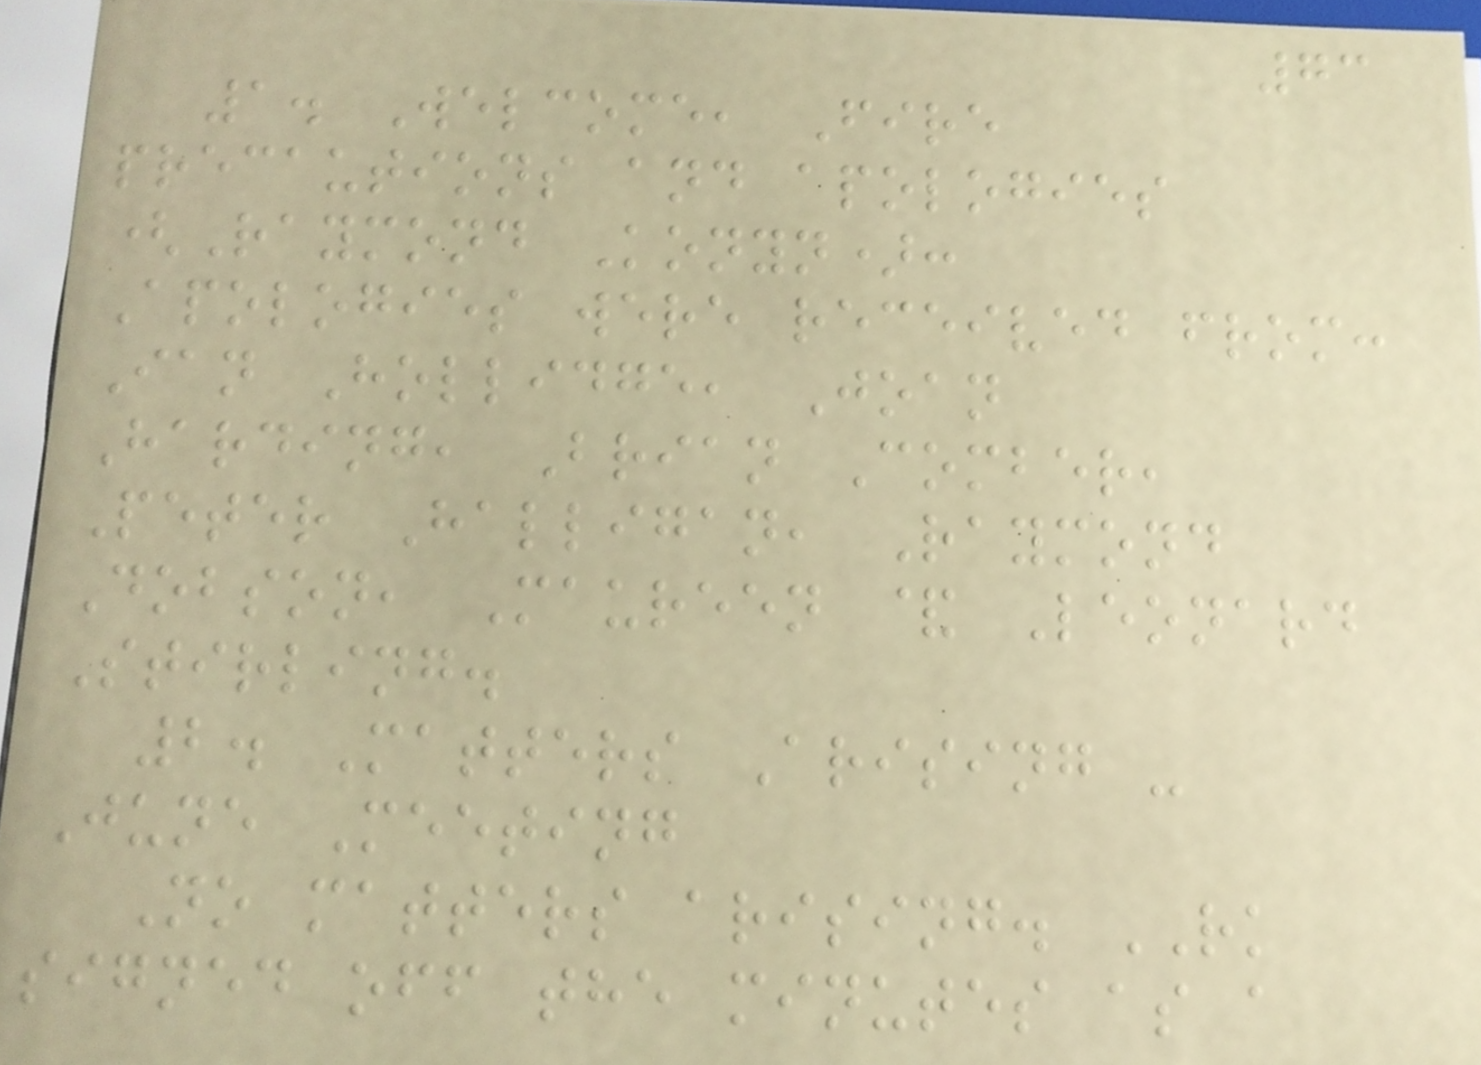73
1. Welcome, Fire
precautions and apologies
(Raymond Konyn):
Apologies were received from:
Ian Hollidge, Joan
Harding, Brian Comber,
Peter Halligan, Raymond
Dobson, Maureen & Leonard
Stirling.
2. Matters Arising -
June Meeting
No matters arising. RK
signed off the minutes as a
